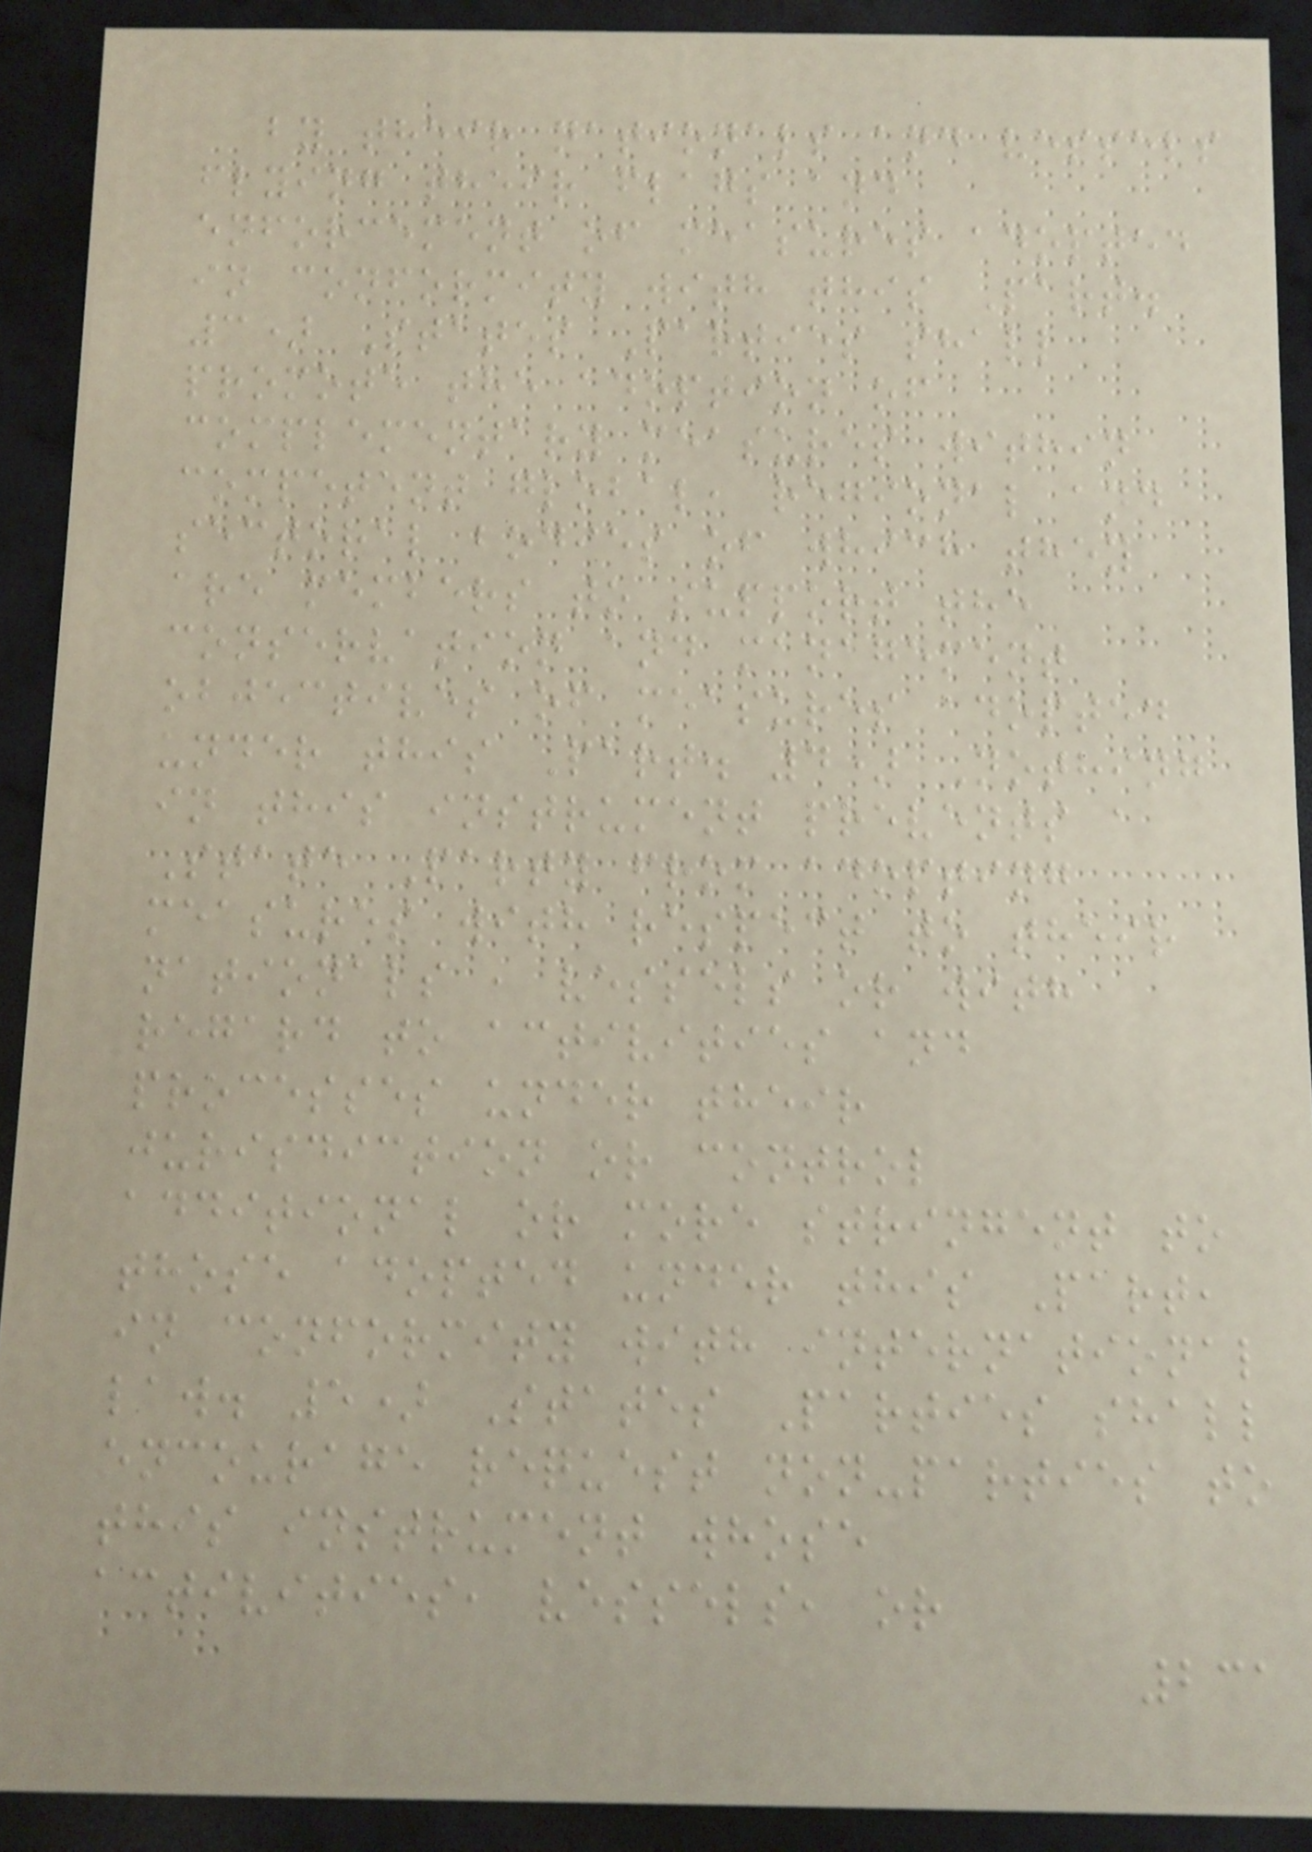by their nationals and vessels
flying their flags and
enforcement of measures adopted
in conformity with this Part.
3) States Parties shall
promote the adoption of
complementary measures within
competent global, regional and
sectoral bodies of which they
are members to support the
conservation and management
objectives of measures adopted
under this Part. 4) Nothing
in this instrument prevents a
State Party from adopting
measures with respect to their
nationals , vessels or with
regard to activities and
processes under their
jurisdiction or control
additional or more stringent to
those adopted under this Part,
in conformity with international
law. 5) States Parties shall
encourage request non-parties to
this instrument whose
activities, vessels, or
231
